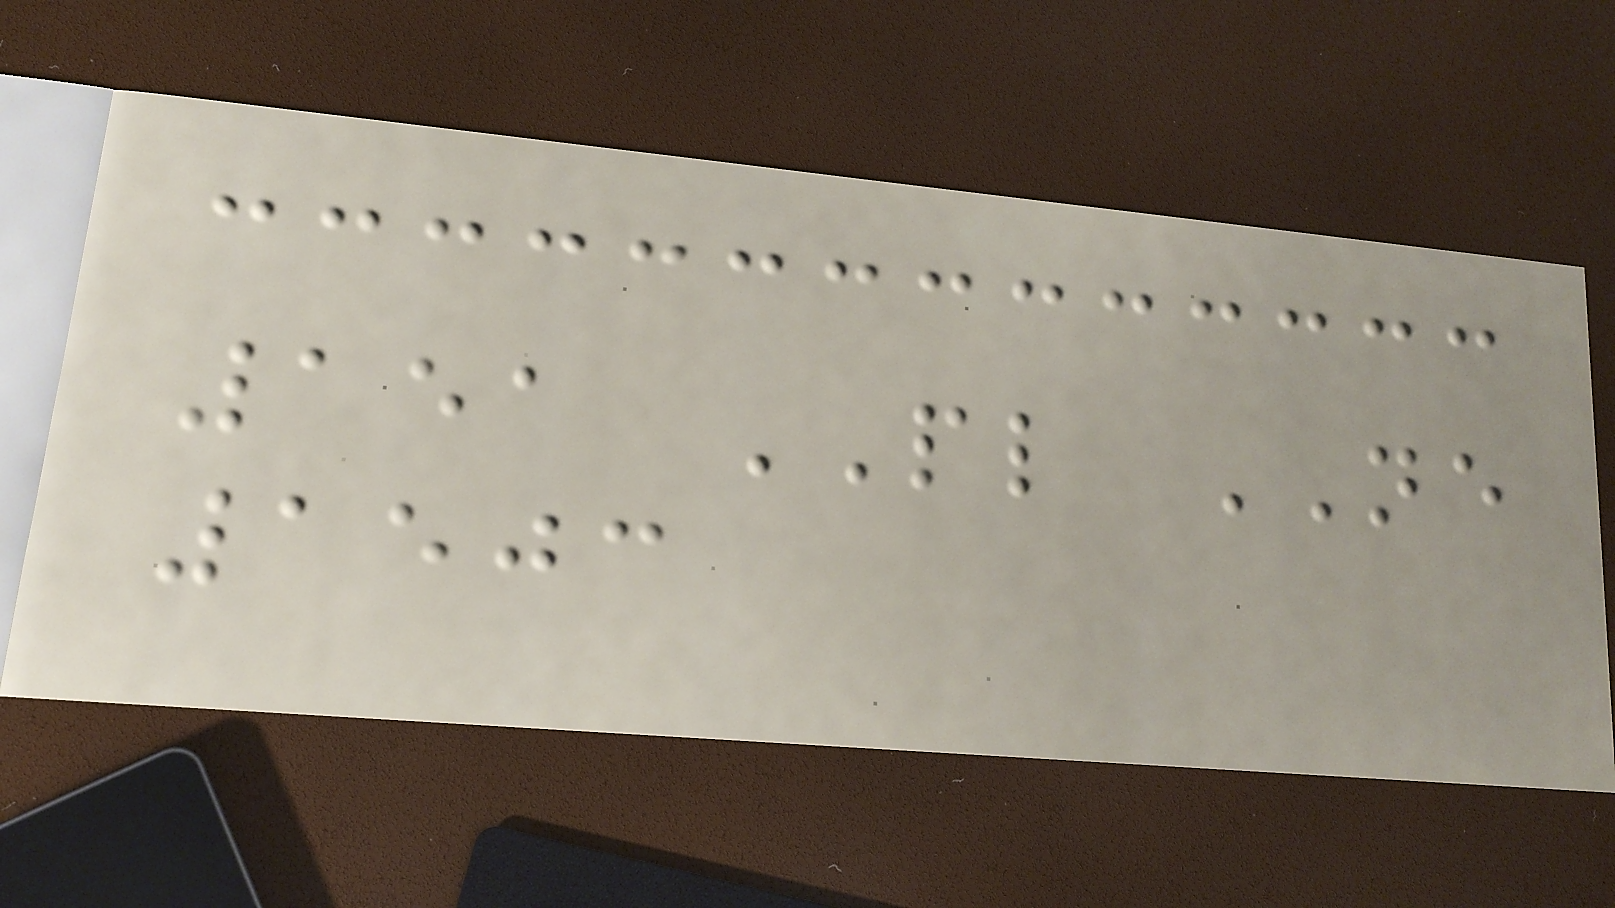151 PL NE
1503
